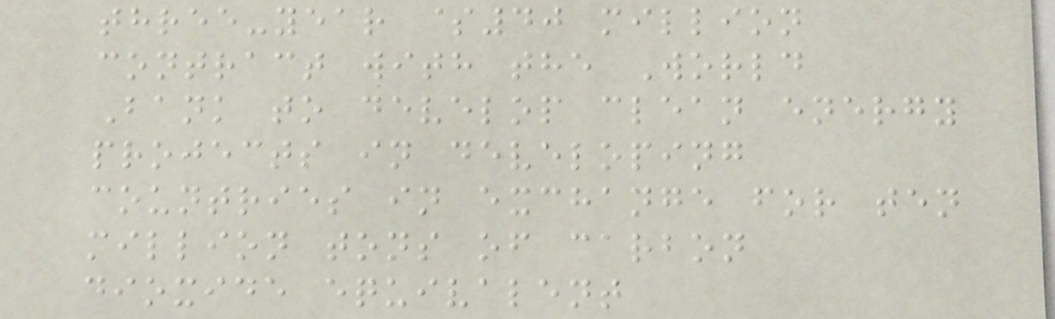three-year $40 million
contract with the World
Bank to develop clean energy
projects in developing
countries in exchange for ten
million tons of carbon
dioxide equivalent
